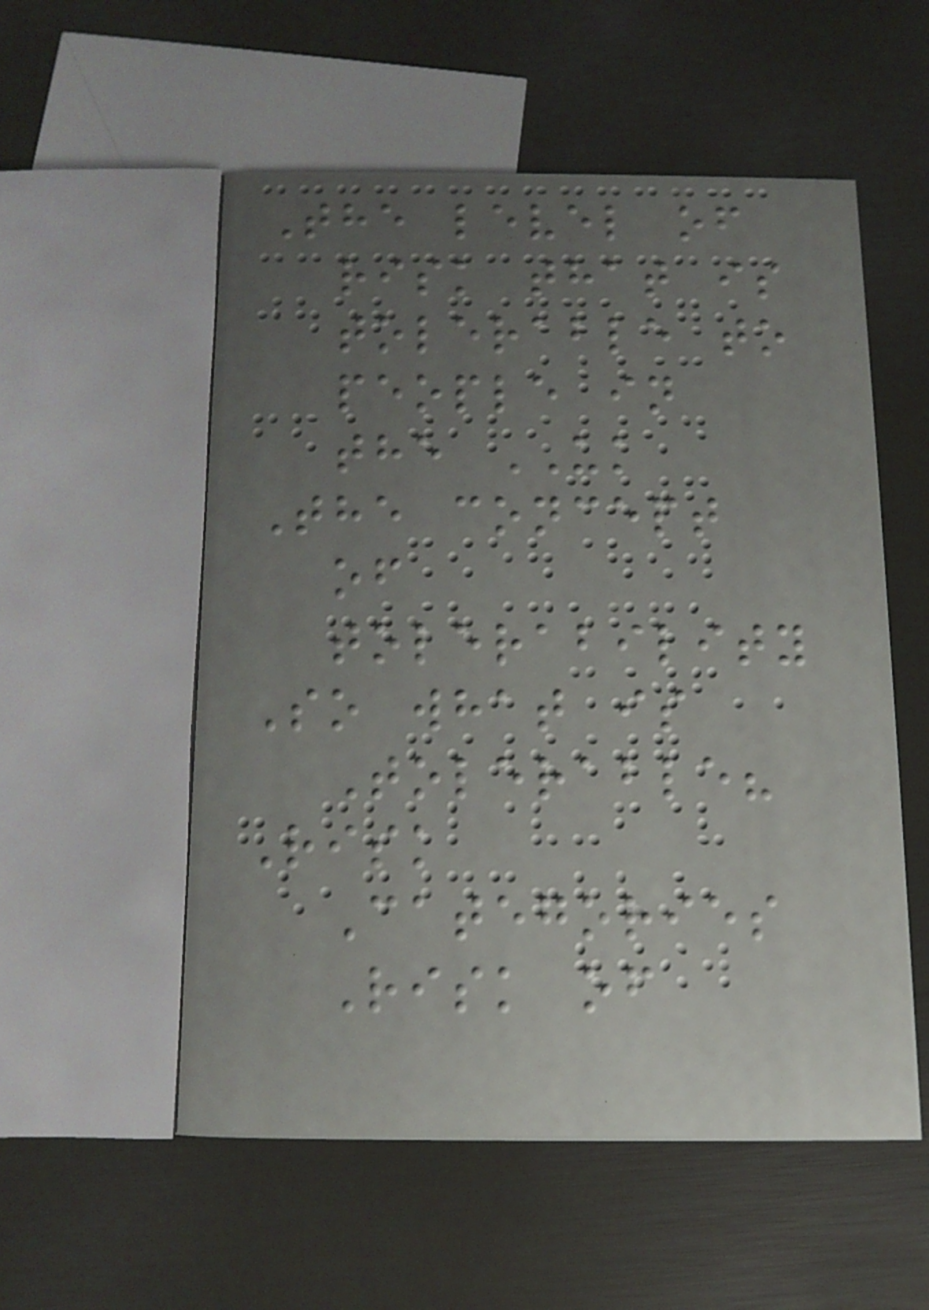The level of
risk that is
tolerable to
people in
the UK
The concept
of
tolerability
So what is
Tolerable?
Risk
Categories
Risk of
